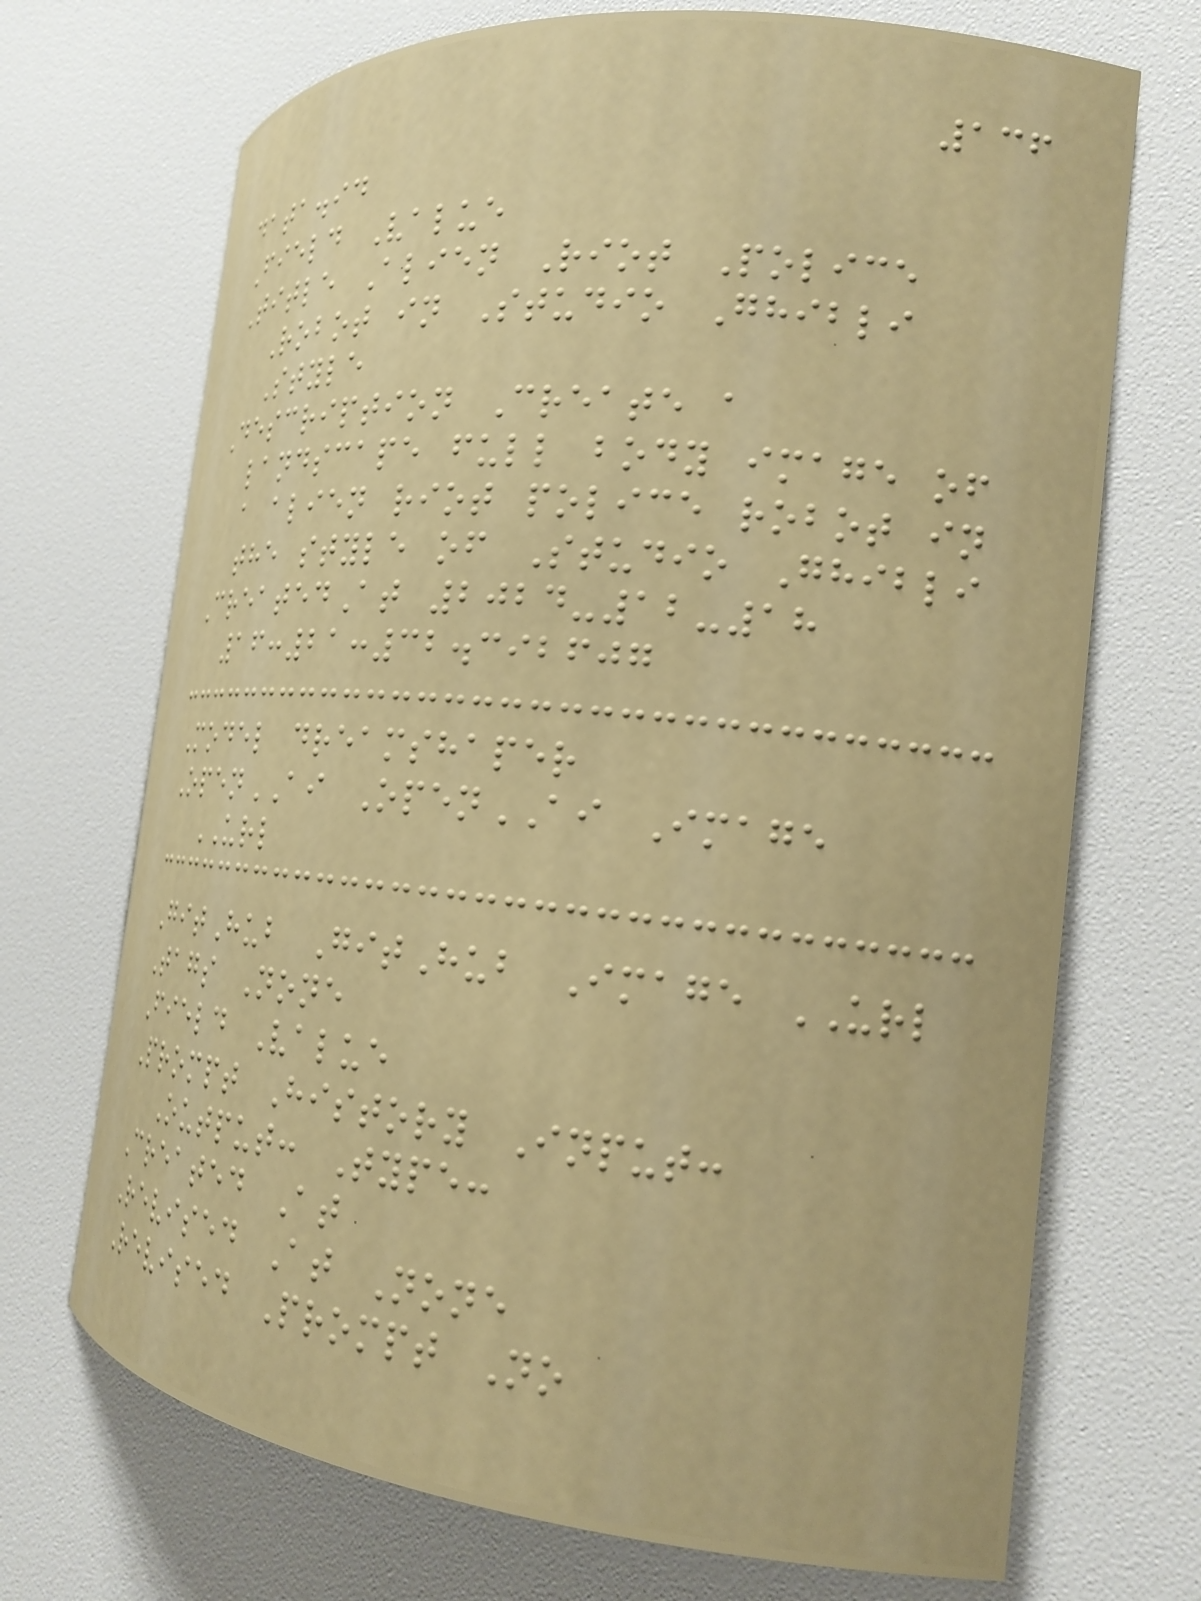136
data.id
Field Value
Title Alien Riot Police
Robot in Studio Ghibli
Style
Description Create a
landscape full body image of
a alien riot police robot in
the style of Studio Ghibli
CreatedAt 2024-12-18
16:21:32.392607
Model dreamshaper
OpenAI OpenAI Image
URL
GitHub GitHub Image URL
Tags None
Field Value
Prompt History Input:
Output: Type:
Created At
Revised At None
Revised Prompt No
